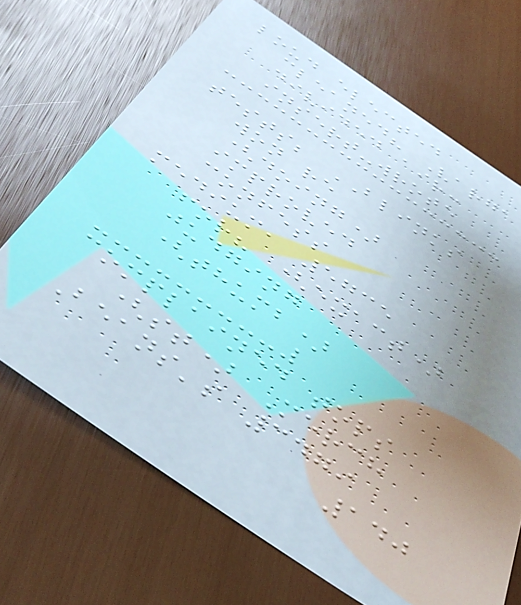loud elected
cleaned? Varga
divided air:
insert-wrote
tests; BLINKS
won re
(doing)
improved
confess
medium, 5735
for? (exact)
judging
(thumb)
complained tops
(st) Merch
Beans's 3479
140
